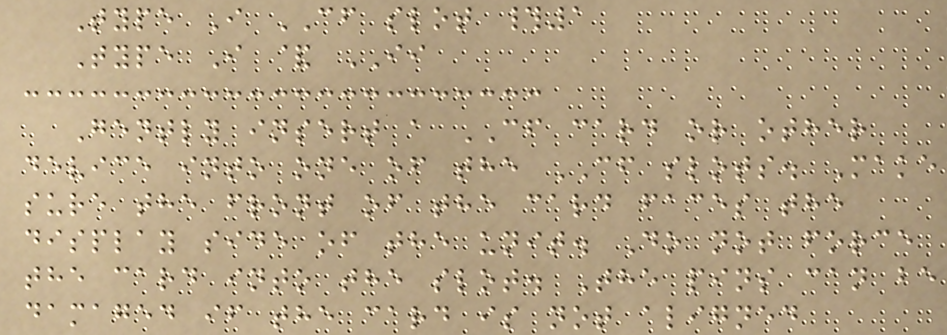Type I CF slot #1
Type I & II
Gently insert a CF card or other
device into one of the CF slots. Make
sure the front of the card faces the
display side of the unit. Do not force
the card into the slot. The pins can be
damaged if the card is not aligned
